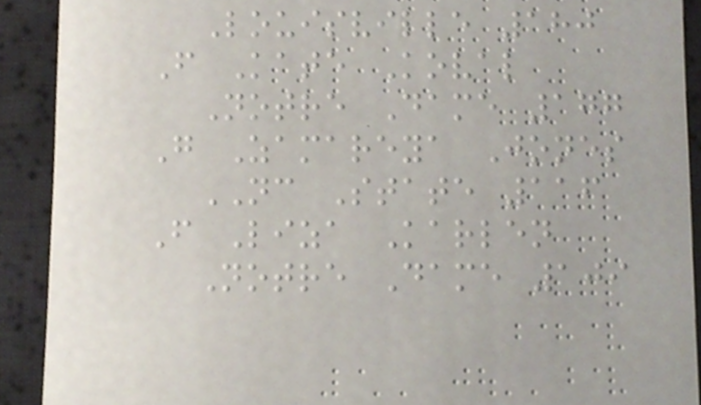Louisville 180
F Kate Koval
Notre Dame 177
G Zamareya Jones
NC State 116
F Liza Karlen
Notre Dame 109
